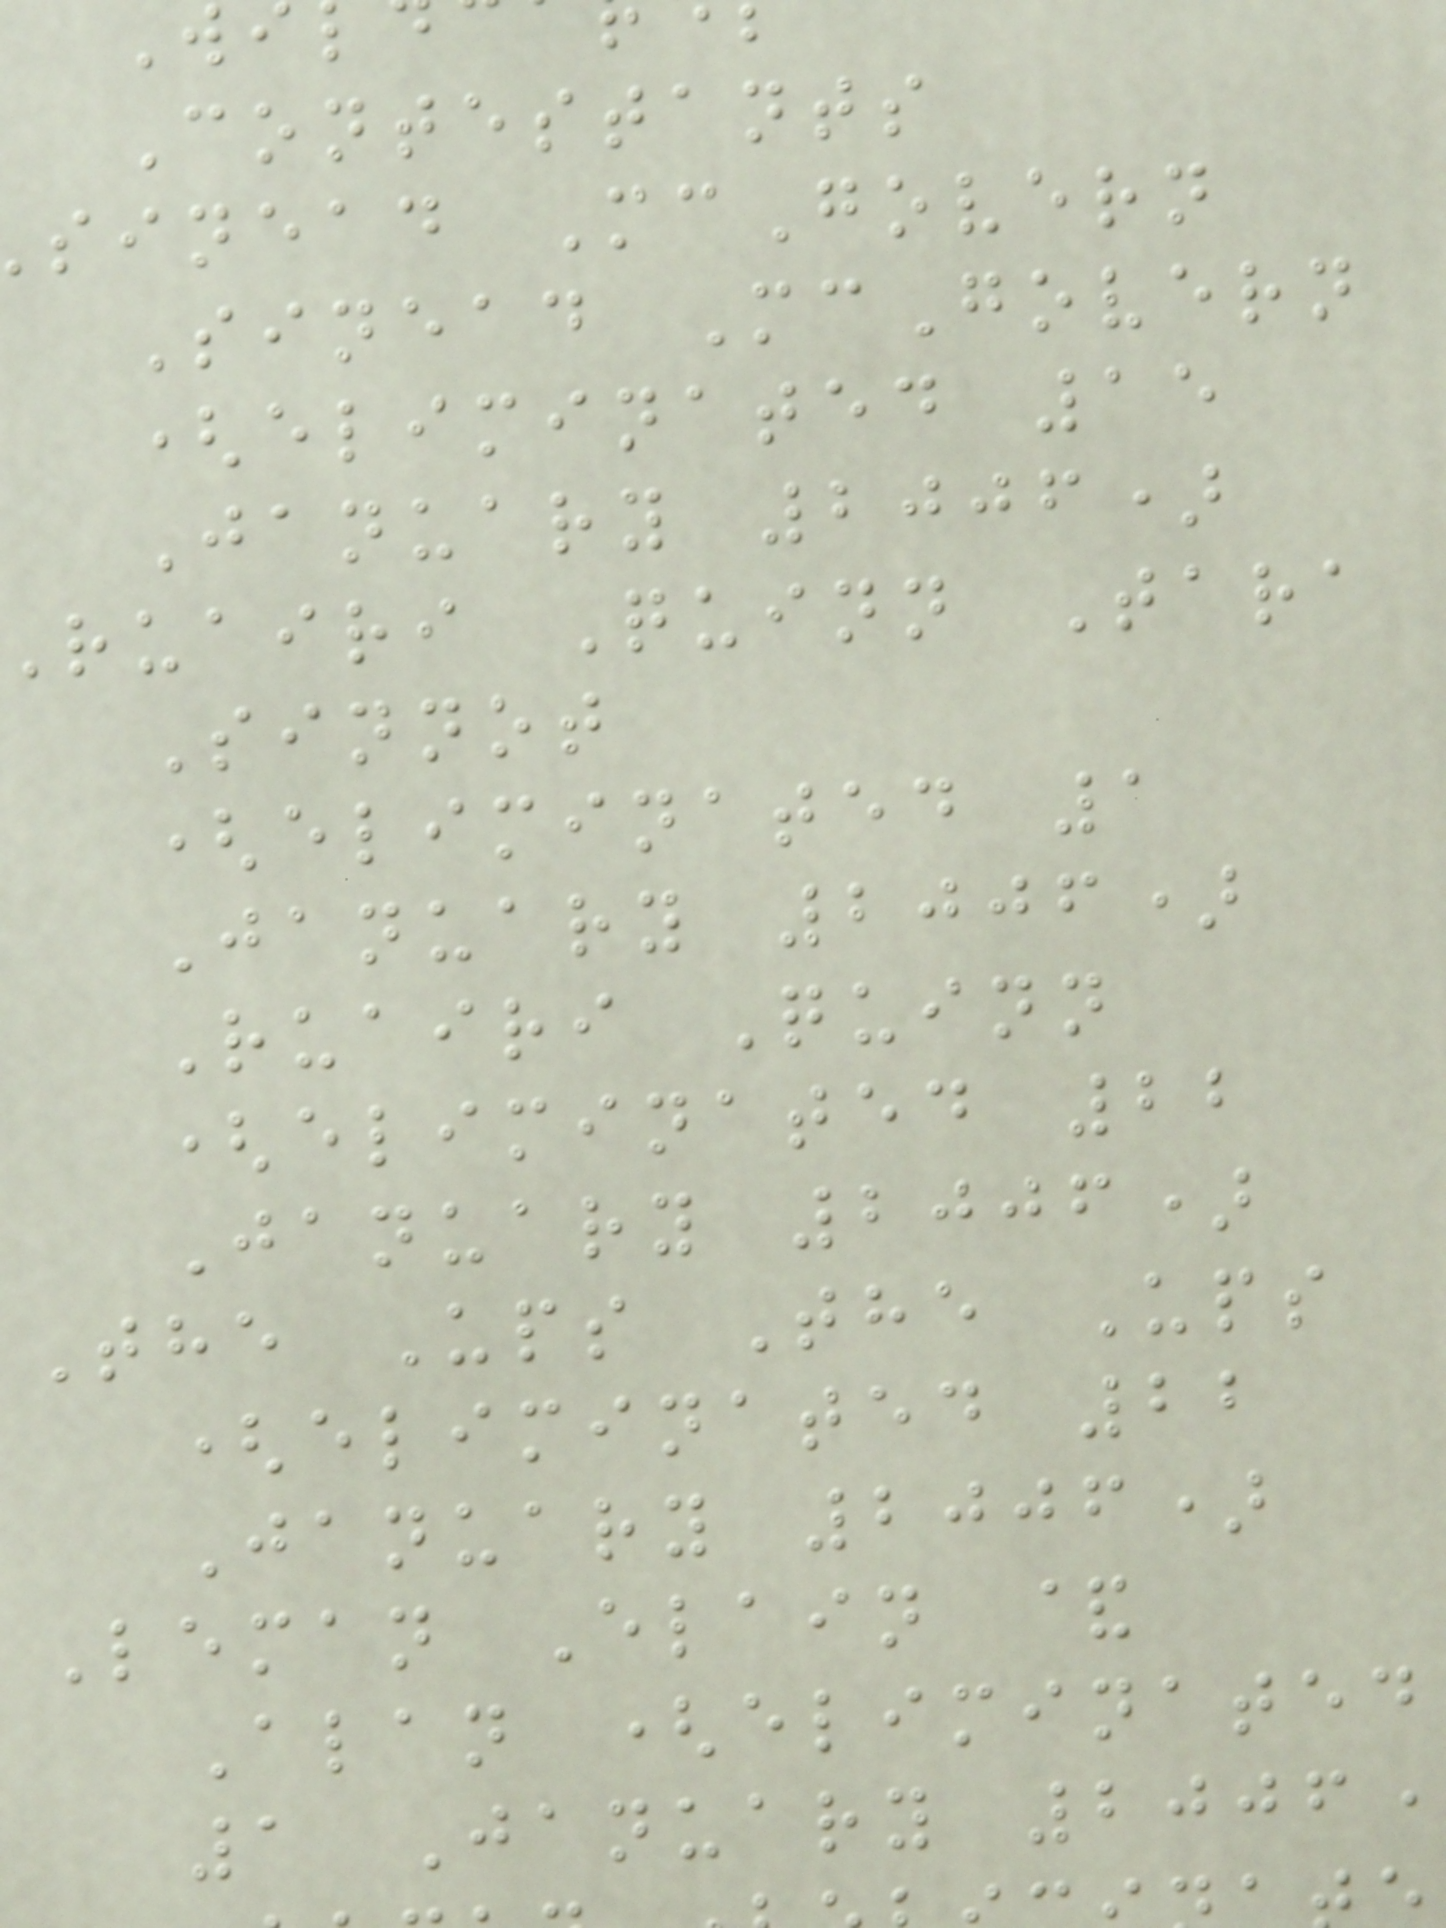Contestants
sinead McGovern
Sinead McGovern
(eliminated 15
January 2006)
ruairi Quinn Tara
Sinnot
(eliminated 1
January 2006)
Ruairi Quinn
(eliminated 22
January 2006)
The Ups The Ups
(eliminated 22
January 2006)
Leman Elain &
Alan (eliminated
1 January 2006
